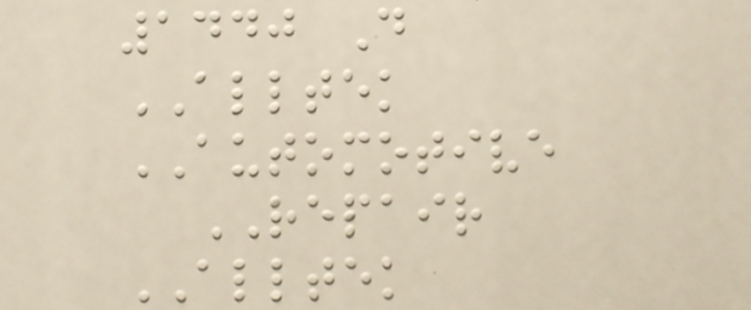1440 D
ALLTEK
AUTOMOTIVE
REPAIR
ALLTEK
